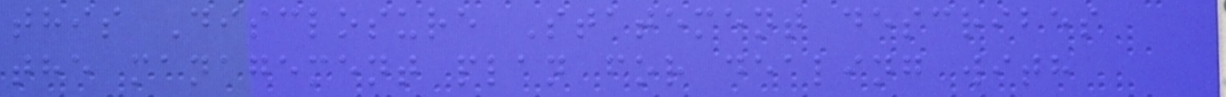this Disclosure Statement describes
the management plan for dealing with
